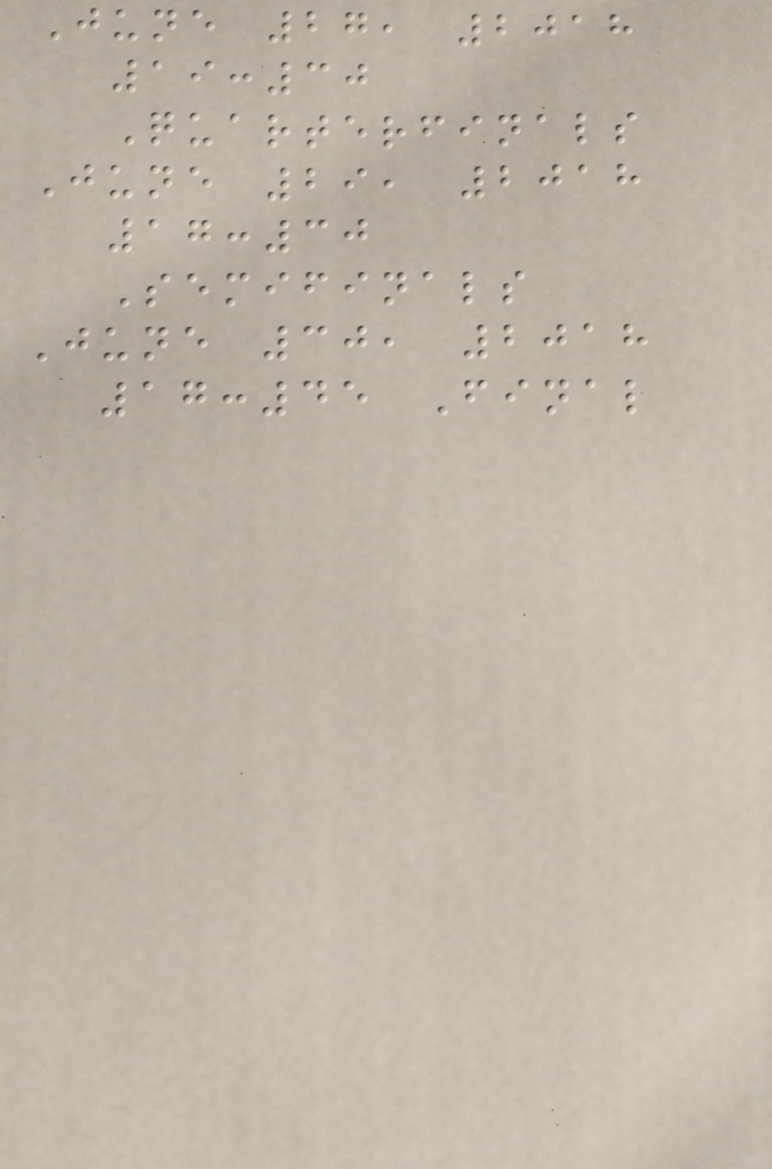June 27, 2018
19:30
Quarterfinals
June 29, 2018
17:30
Semifinals
June 30, 2018
17:45 Final
